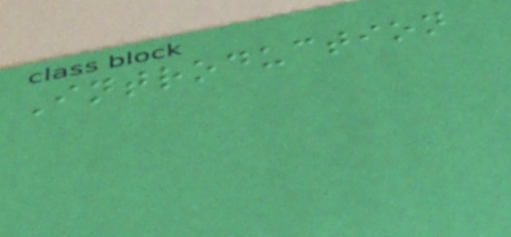Introduction
